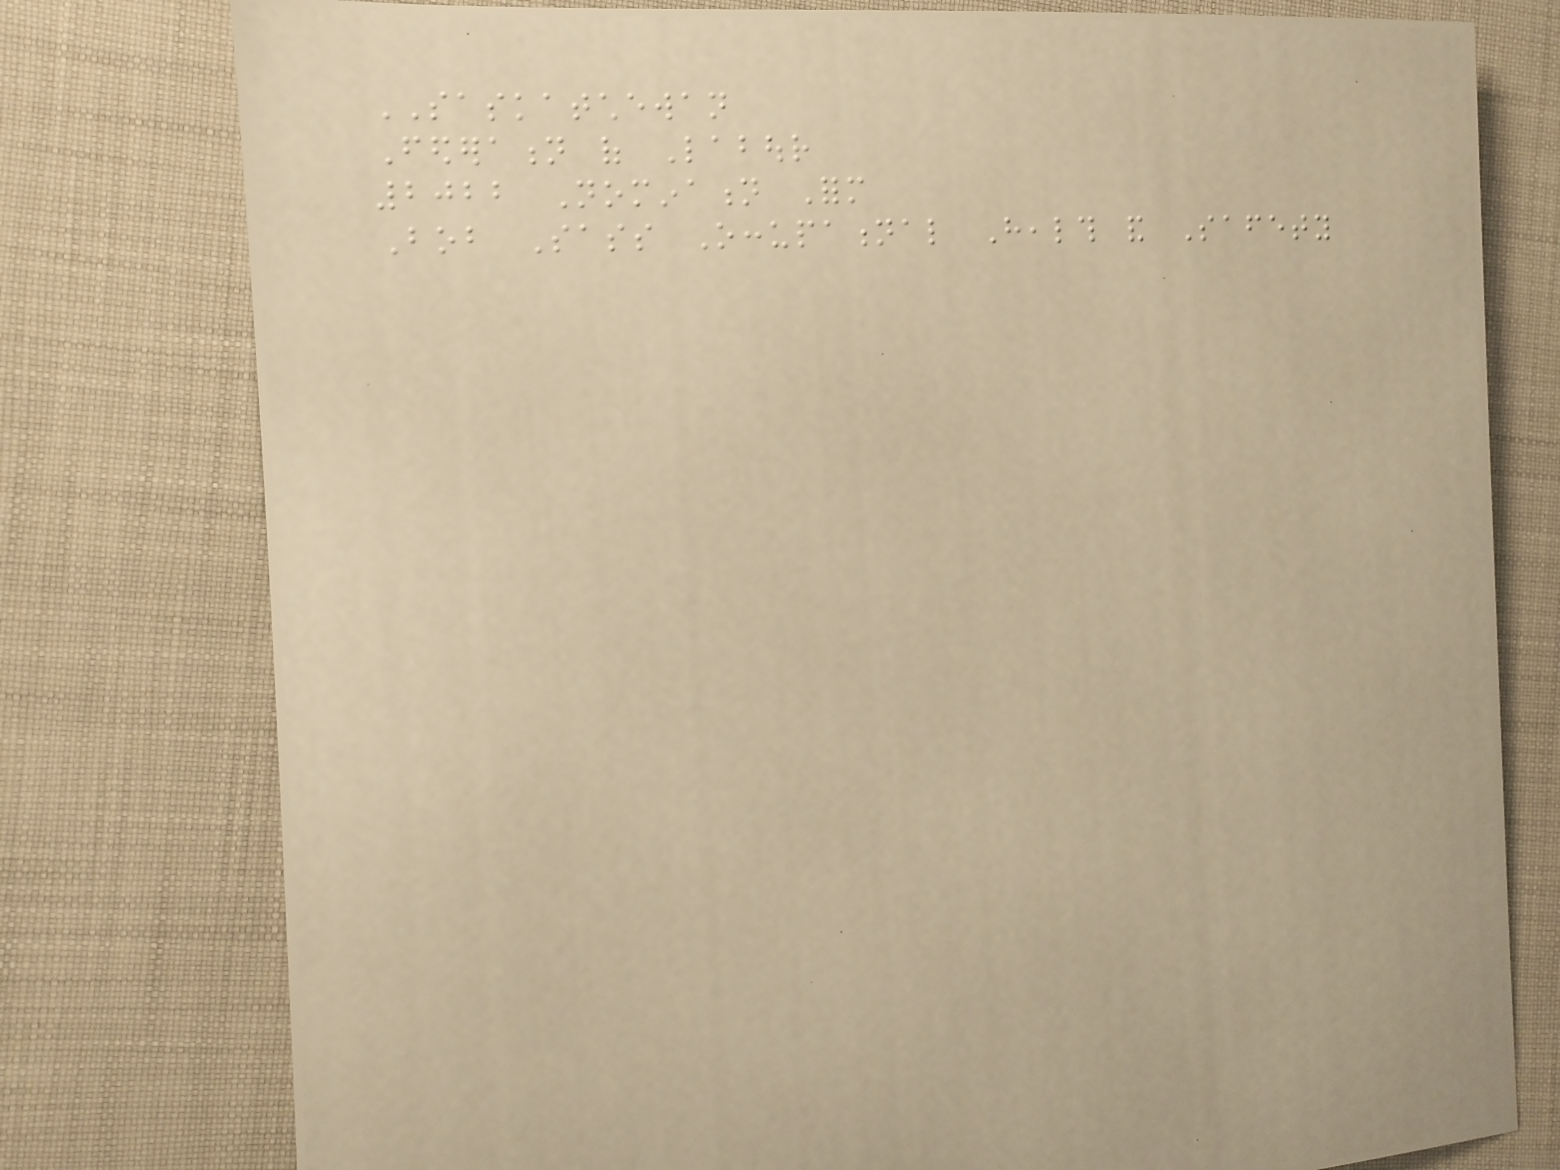SASKATCHEWAN
Federation of Labour
2022 Nomination Form
Bob Sass Occupational Health and Safety
